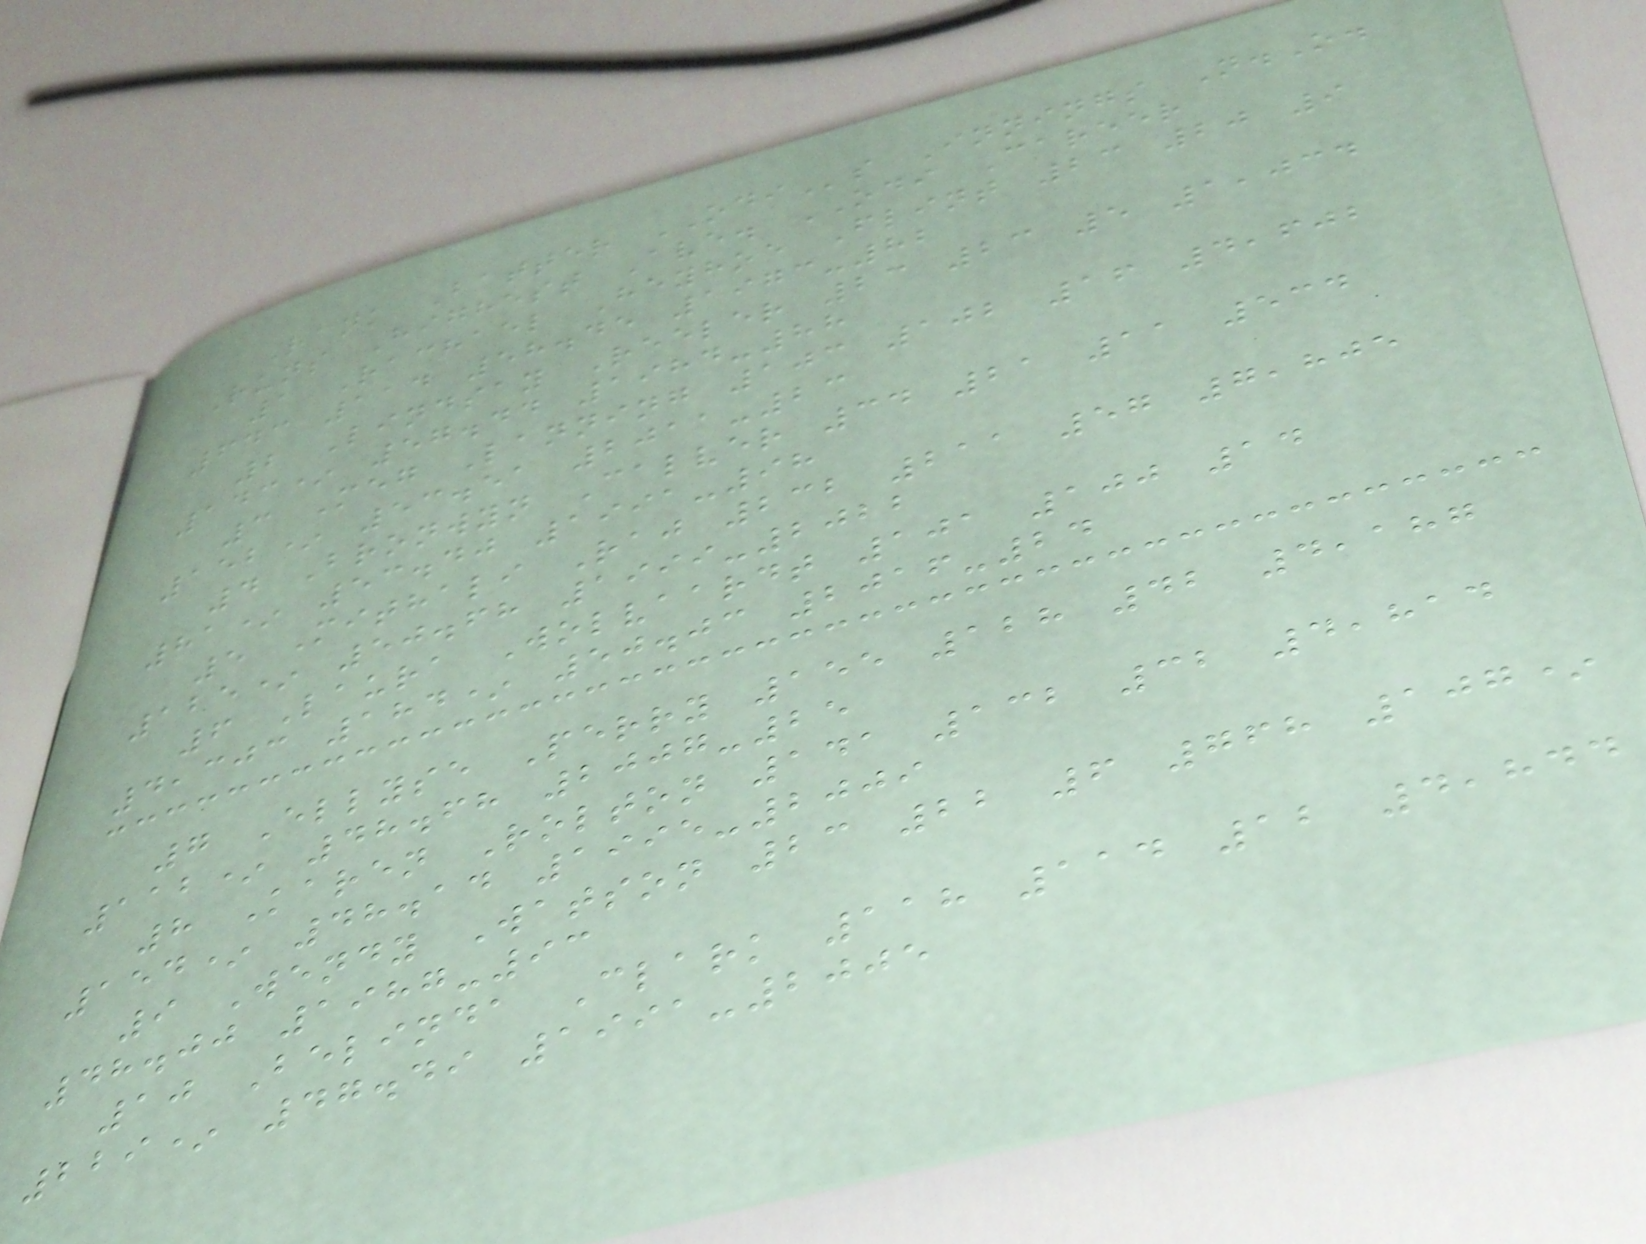Rank Batter ODIs Innings N.O.
Runs Highest Ave. ODI Career
1 Rachael Heyhoe Flint 23 20 9
643 114 58.45 1973-82
2 Lindsay Reeler 23 23 5 1,034
143* 57.44 1984-88
3 Meg Lanning 103 102 16 4,602
152* 53.51 2011-23
4 Bronwyn Calver 34 21 11 534
81* 53.40 1991-98
5 Mithali Raj 232 211 57 7,805
125* 50.68 1999-2022
6 Laura Wolvaardt 101 100 14
4,303 184* 50.03 2016-24
7 Ellyse Perry 155 128 42 4,187
112* 48.68 2007-25
8 Karen Rolton 141 132 32 4,814
154* 48.14 1995-2009
9 Wendy Watson 23 22 6 768 107*
48.00 1987-93
10 Belinda Clark 118 114 12 4,844
229* 47.49 1991-2005
